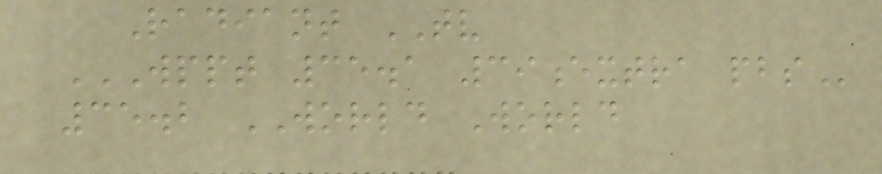Radiant TV
WPPT 35.1 39EXTRA PBS
35.2 WORLD World
